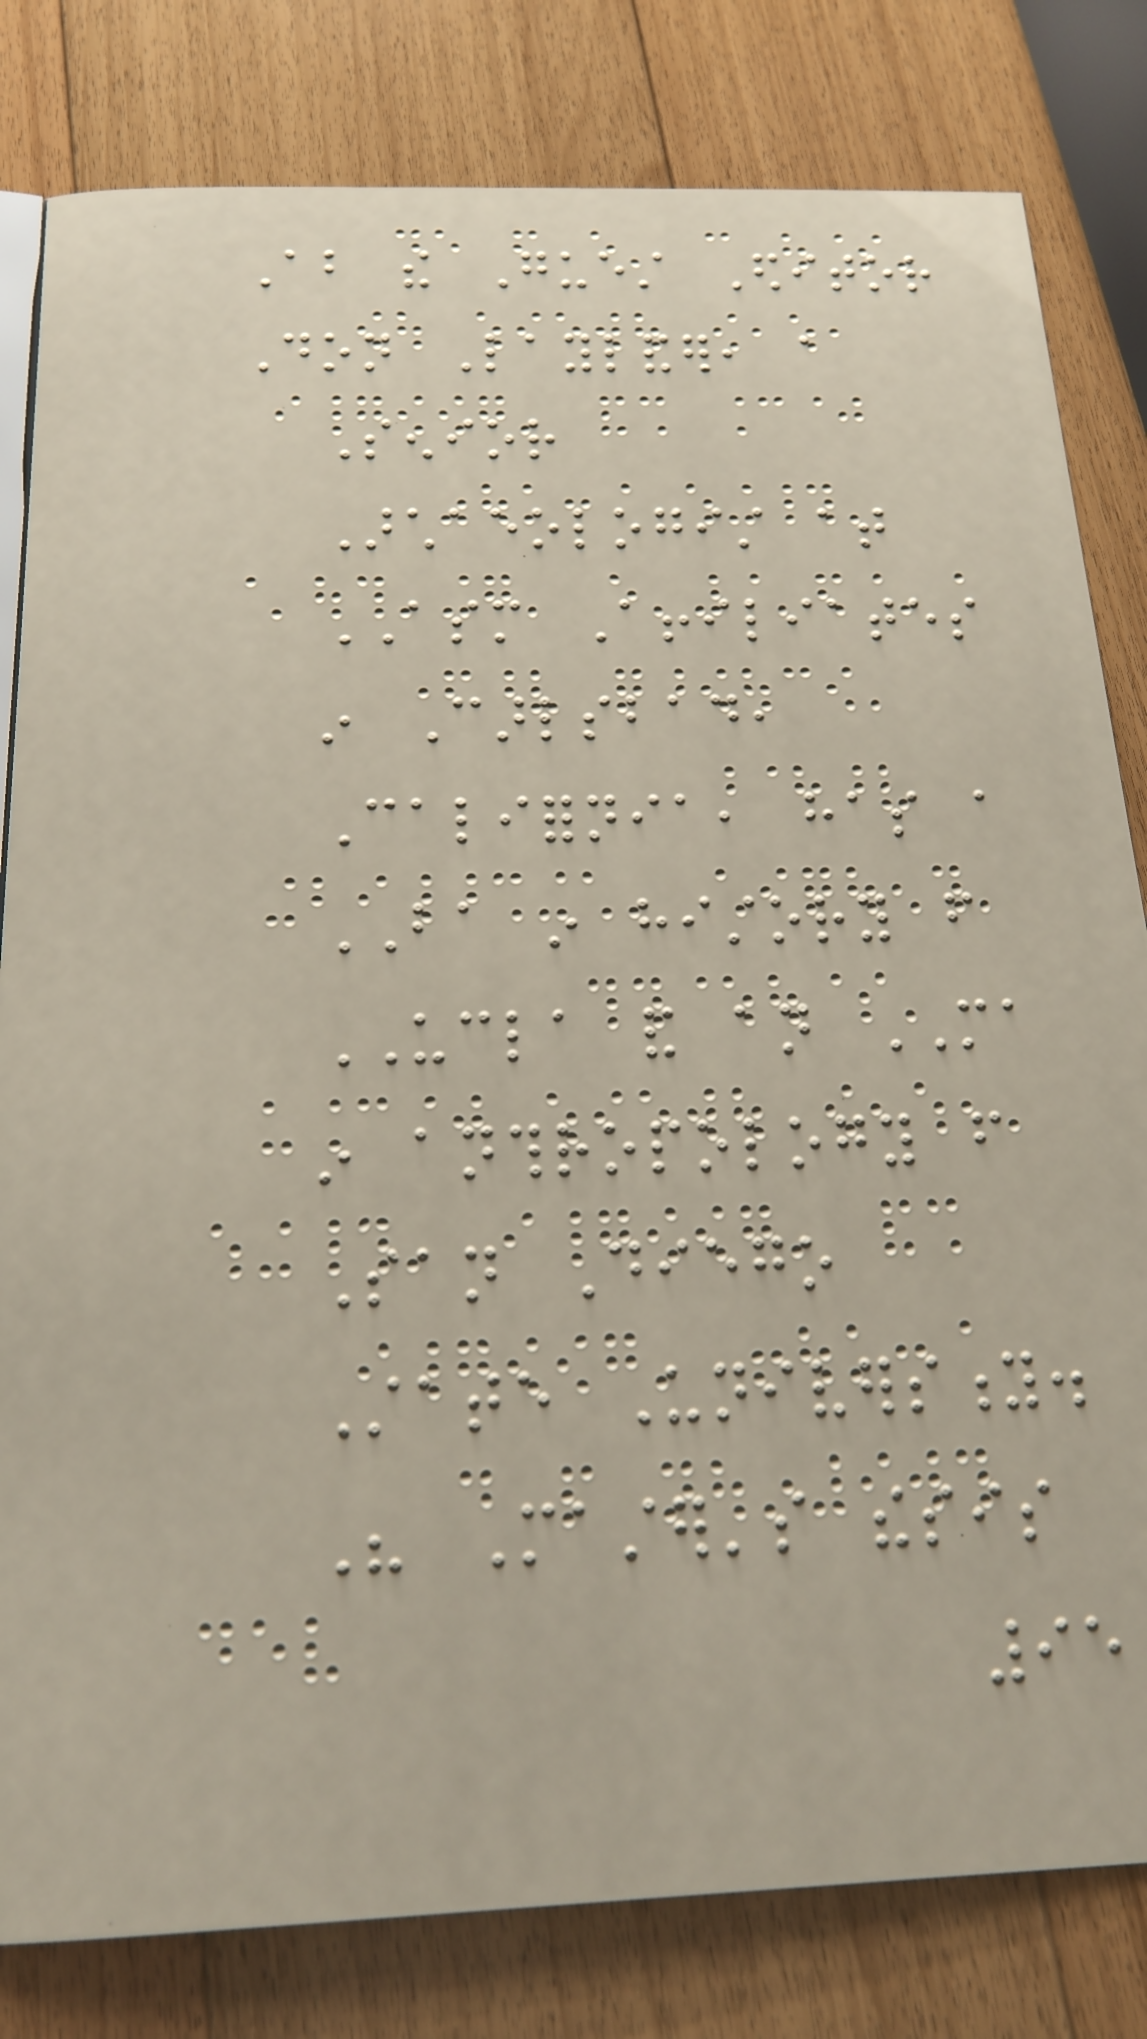About the Guest Editor
Don Laylander, a
Senior
Archaeologist at
ASM Affiliates
in Carlsbad,
California, has a
BA in history from
UCLA and an MA
in anthropology from
San Diego
State University.
His Master's thesis
95
